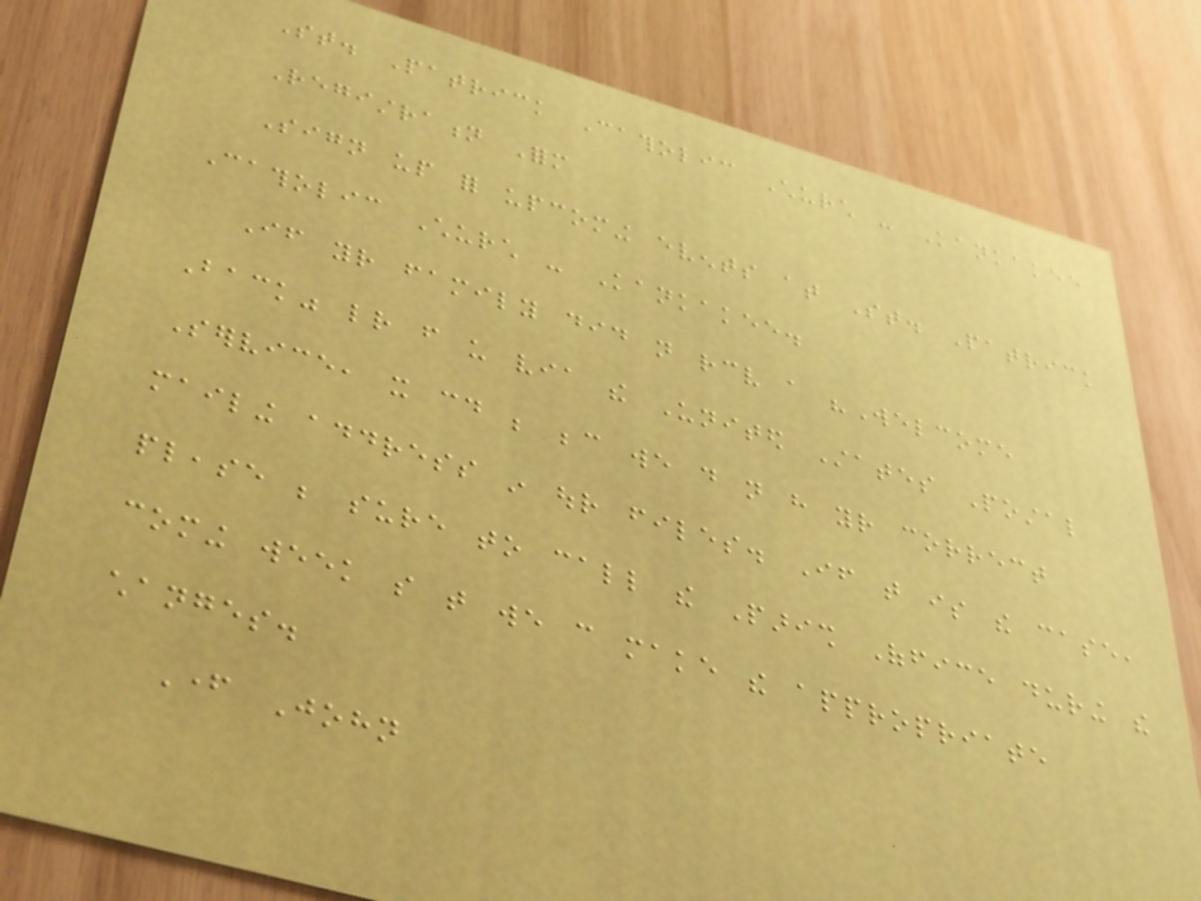St. Patrick Catholic Church - Kankakee
Registration Form
Sign up for upcoming events at St. Patrick
Catholic Church - Kankakee.
If your family did not receive a "Welcome
Back" letter from us via the United States Postal
Service, it could be because we do not have your correct
mailing address in our files. If that is the case,
please be sure to call the Parish Office during the
coming week so that we can make the appropriate
changes.
Father John
